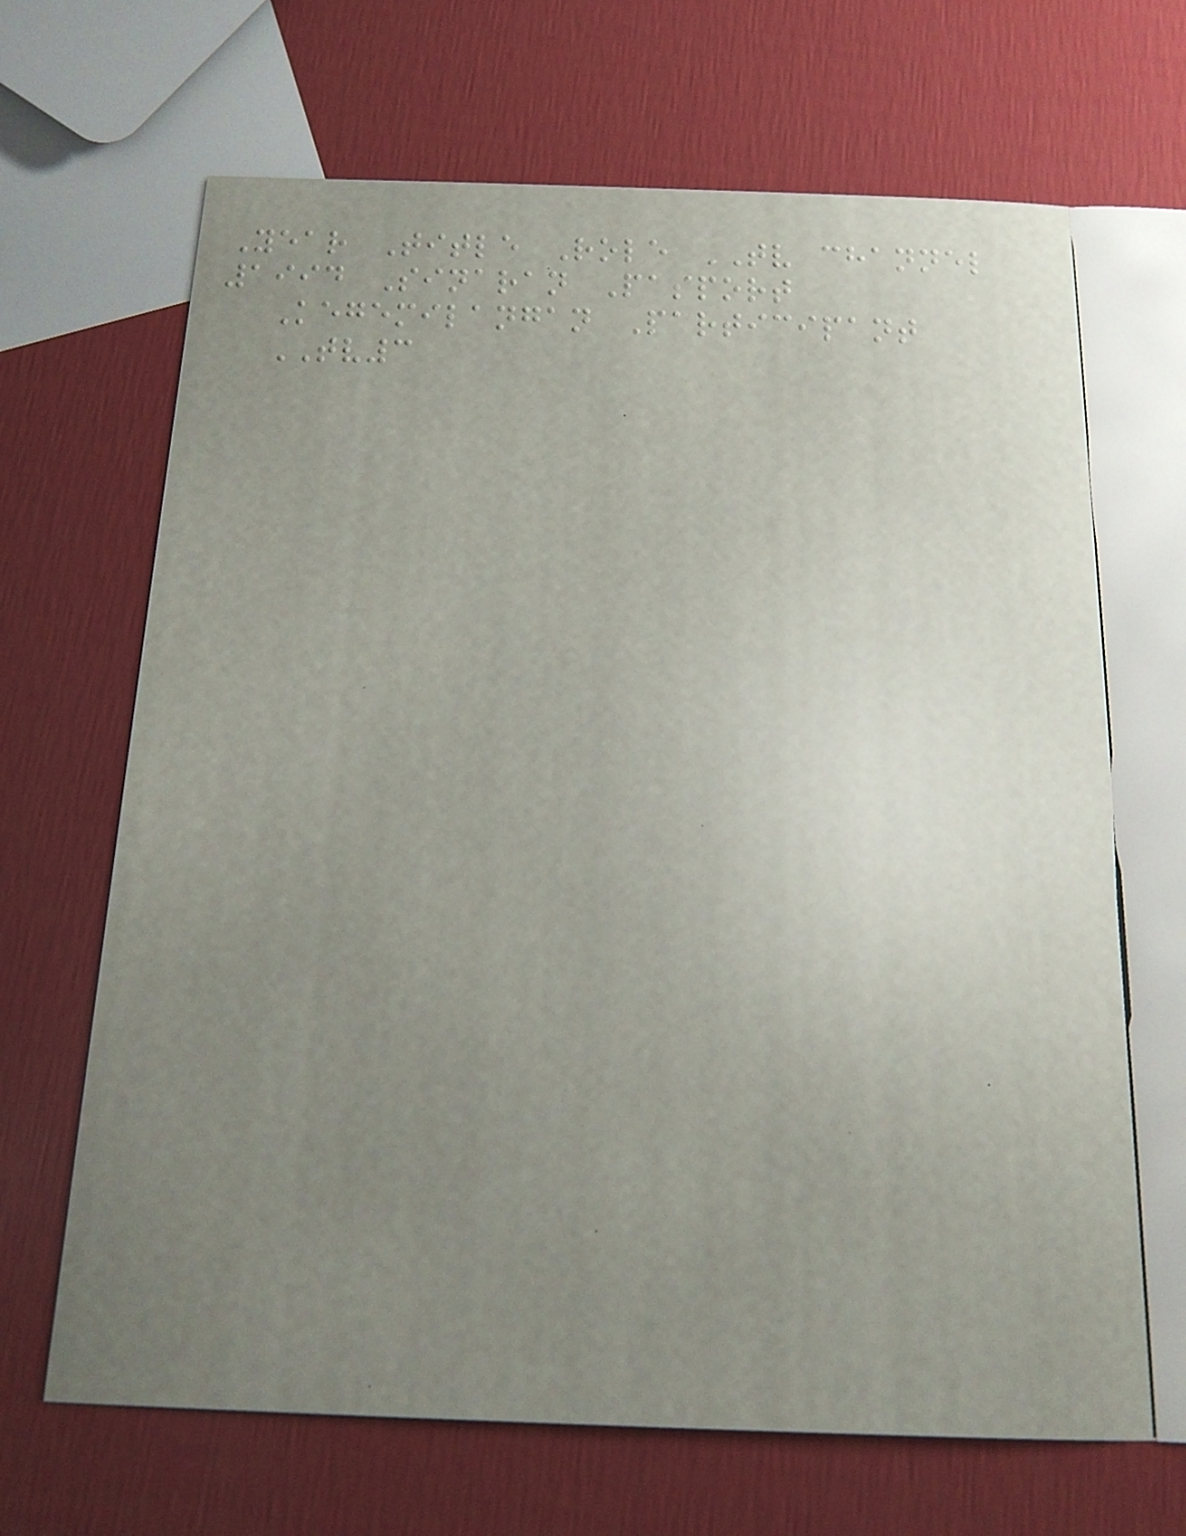Year Title Role TV channel
1994 Sinaran Pasport
Kegemilangan Participant
TV3
